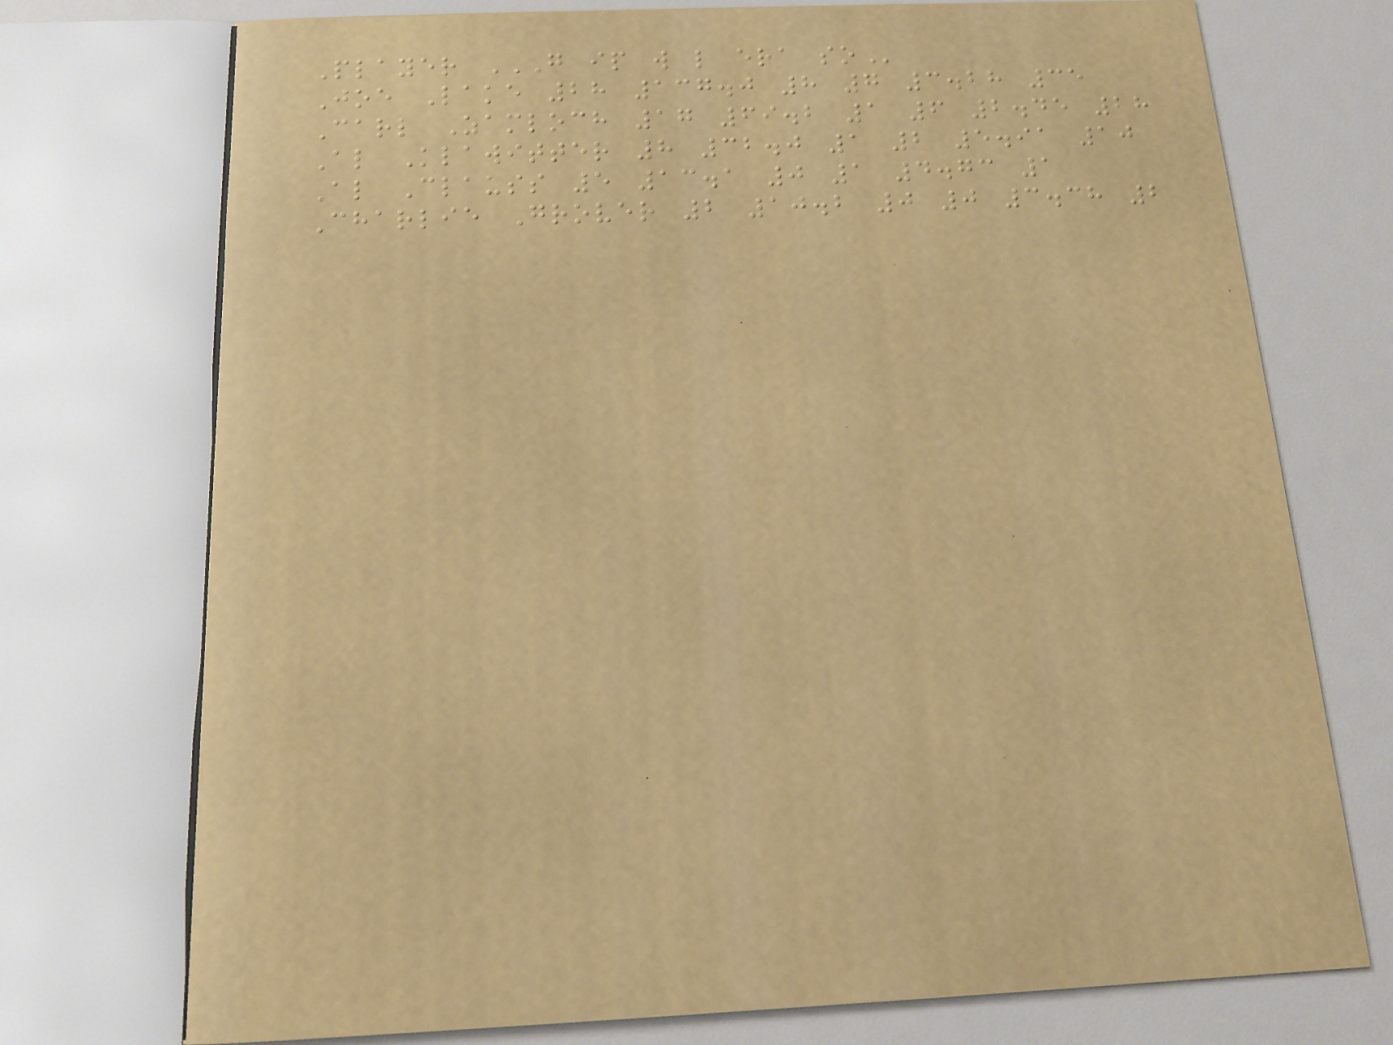Player G IP W L ERA SO
Joe Lake 28 137.0 8 7 3.28 35
Carl Zamloch 17 69.2 1 6 2.45 28
Al Klawitter 8 32.0 1 2 5.91 10
Al Clauss 5 13.1 0 1 4.73 1
Charlie Grover 2 10.2 0 0 3.38 2
